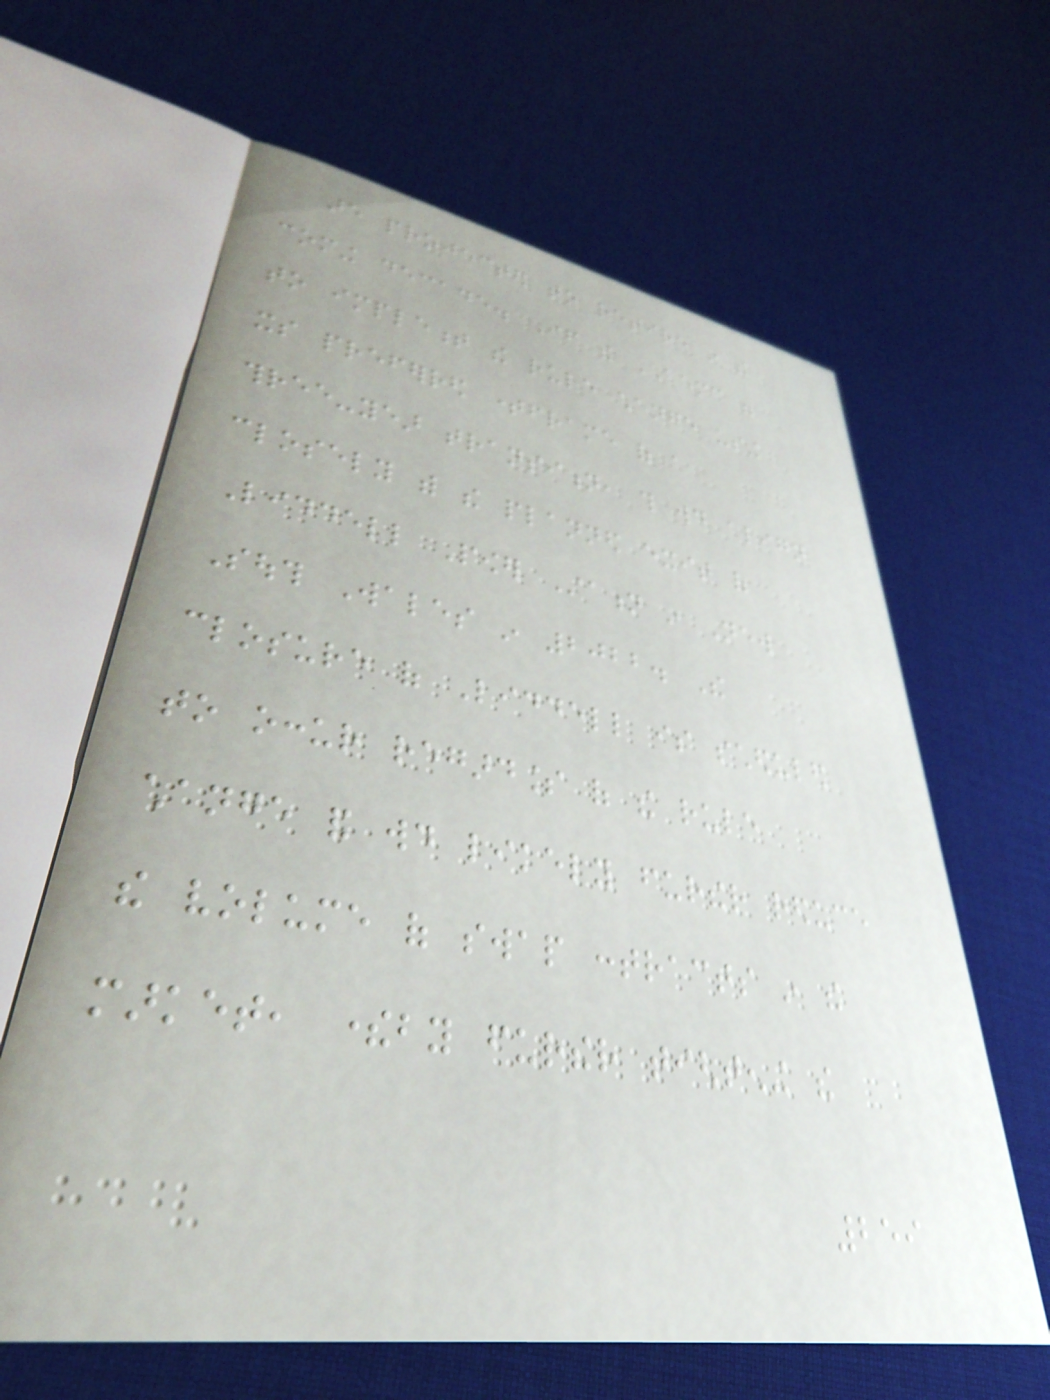are projected to retire in the
coming decade. If the AEMC were
to implement the rule change using
its preferred timeframe of a
three-year transition, this would align
closely with the planned exit of
Liddell Power Station in New
South Wales in 2022. The
closure of Liddell is scheduled
to occur regardless of the rule
change and would likely further reduce
the volume of swap contracts in the
market, thereby further tightening the
259
